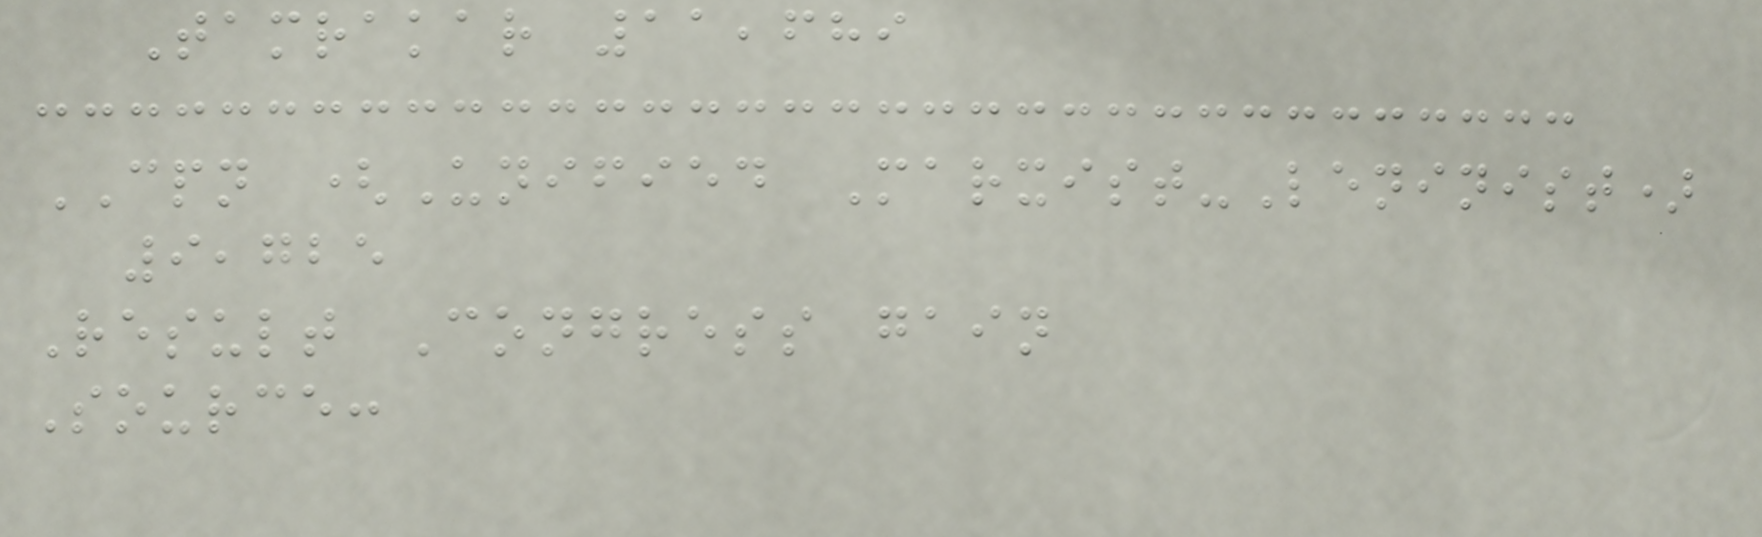Tamrakar 11,689
CPN (Unified Marxist-Leninist)
9,725
Result Congress gain
Source:
